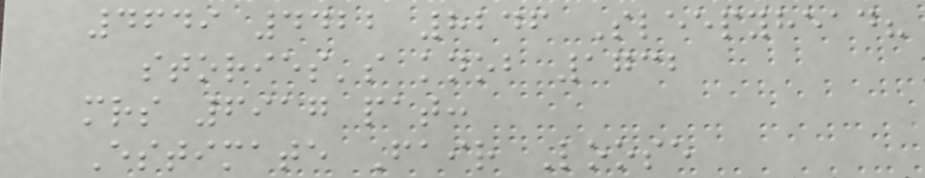4649 4422 8246 Sleepyhead?
stories's knob 1732
mrs 6917 pat:
Estimate Fair Loose
